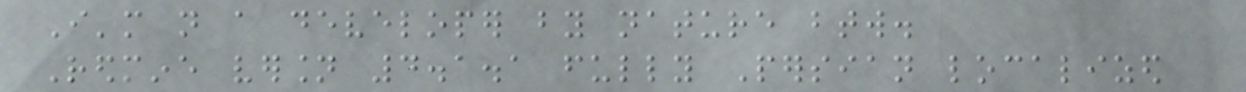I'm not a developer by nature btw.
Redmine version 4.1.1 fully Persian localized
